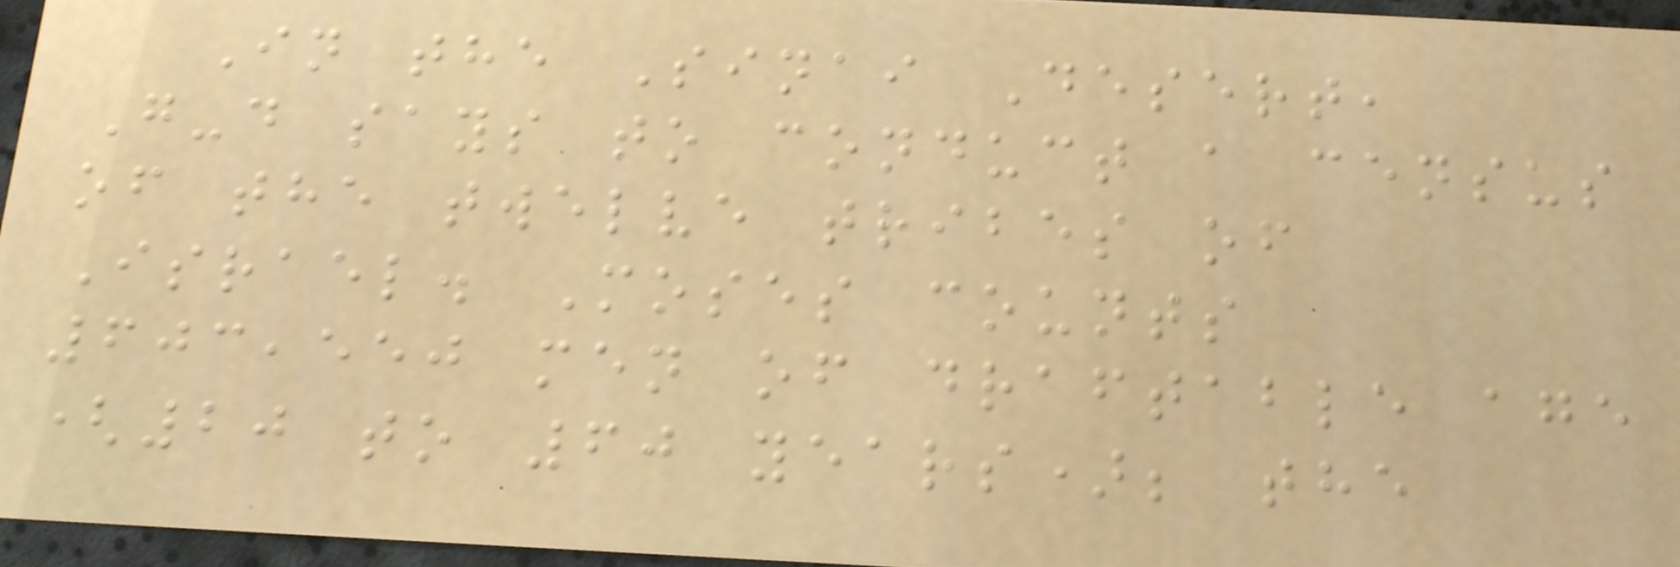In the Sinai Desert,
G-d says to conduct a census
of the twelve tribes of
Israel. Moses counts
603,550 men of draftable age
(20 to 60 years); the
